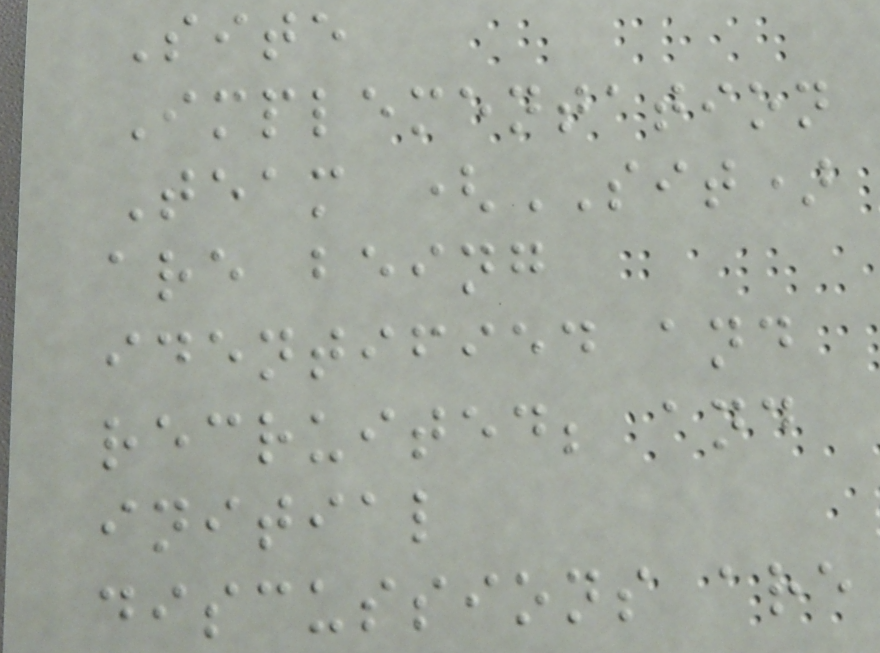Site
Implementation
Team (SIT)
are being
identified and
recruited; and
initial
discussions are
